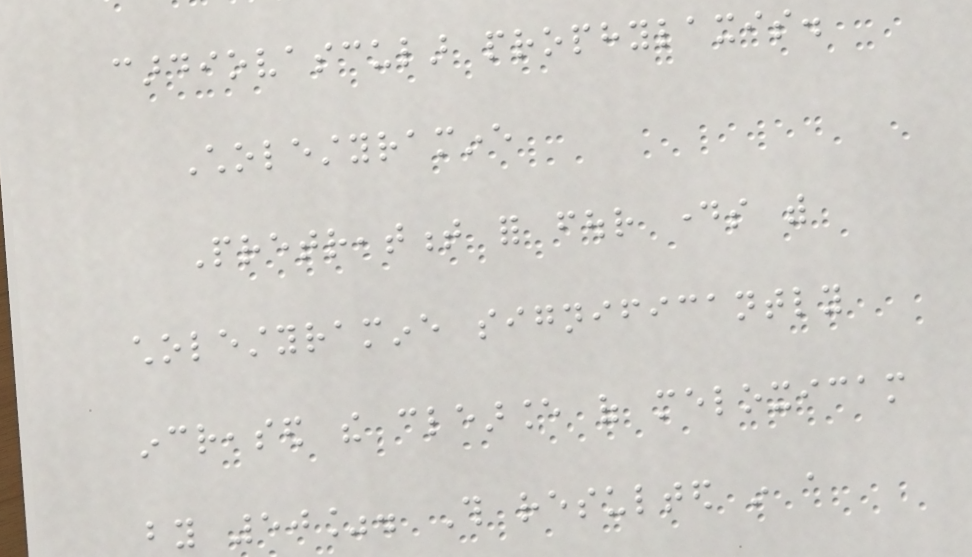cardiovascular prophylaxis.
Cholestyramine
Pretreatment for four days with
cholestyramine significantly
increased the clearance of meloxicam
by 50%. This resulted in a
